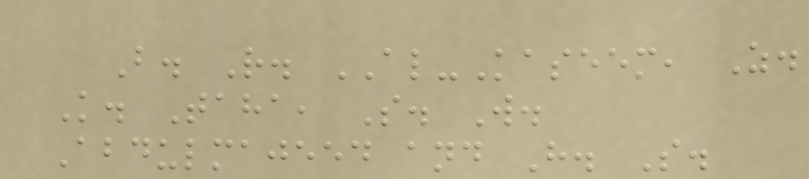B. R. AL-Kaseem, Z.
K. Taha, S. W.
Abdulmajeed and H. S.
